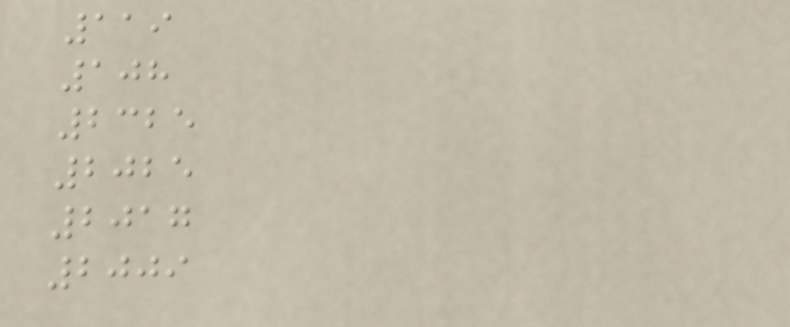119
108
2325
2025
2017
2009
